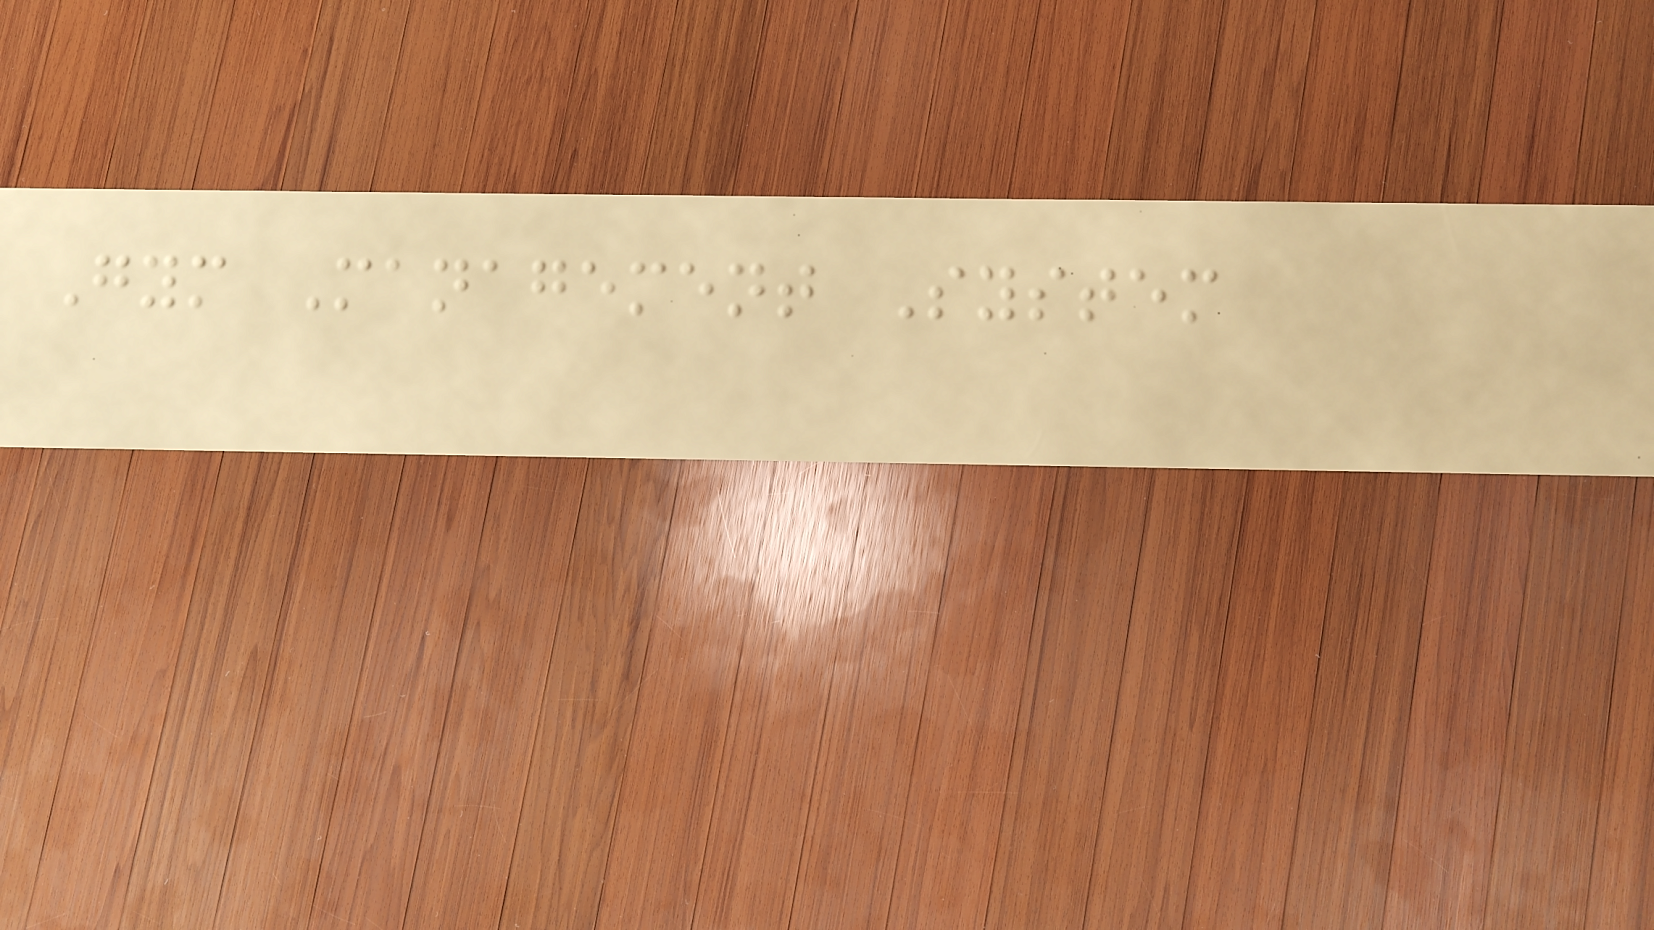Gym Management System
